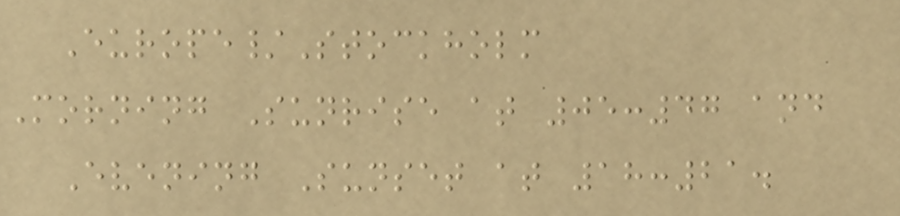Europe/Stockholm
Morning Sunrise at 05:47 and
Evening Sunset at 18:21.
